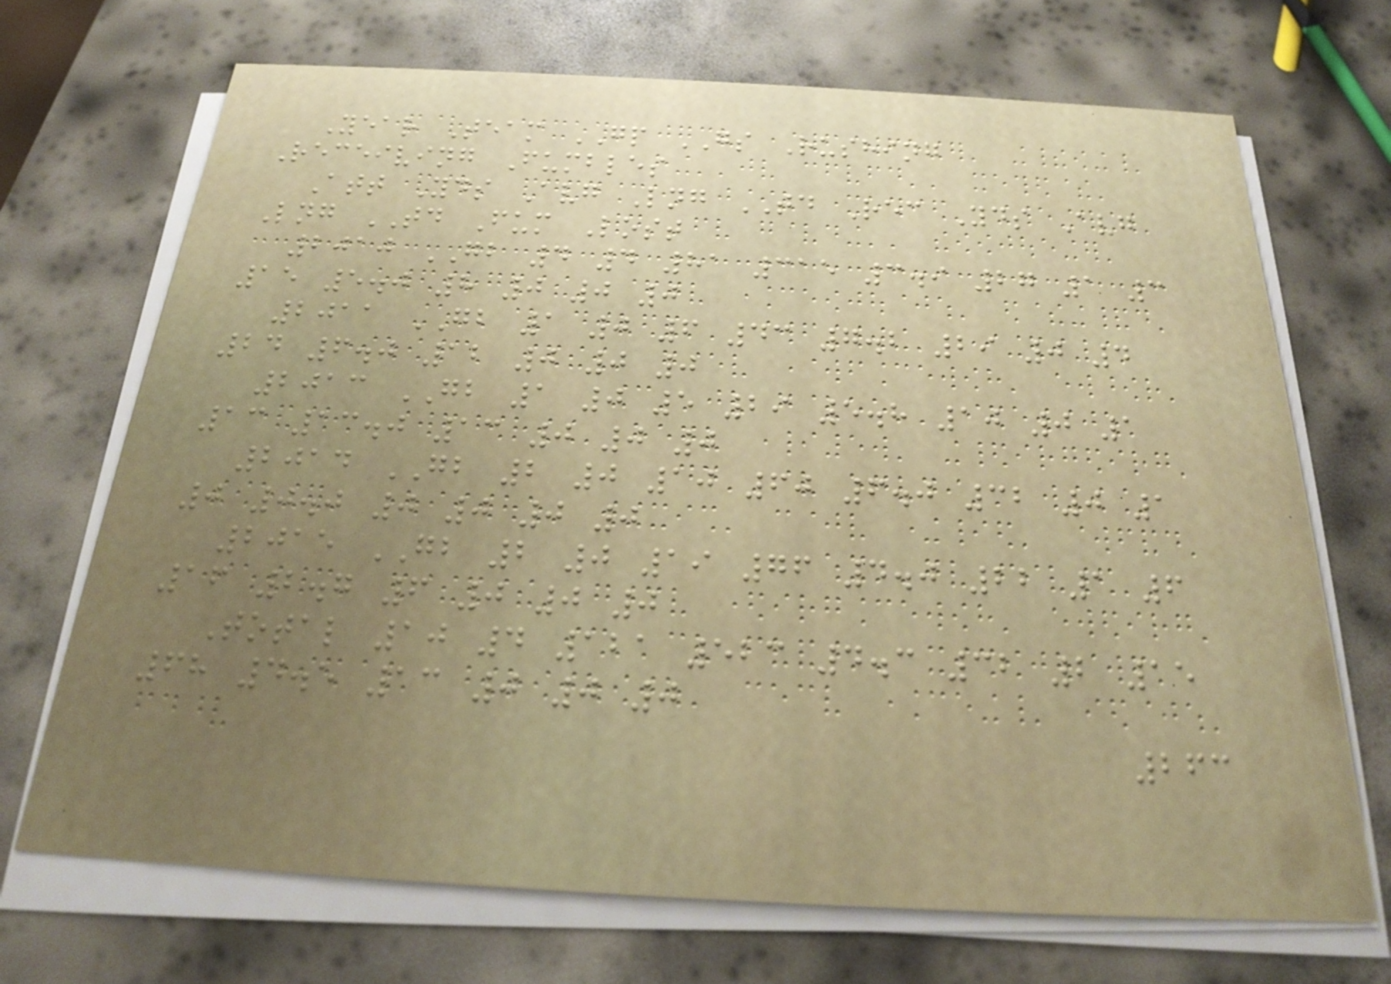Year Team GP GS Rushing
Receiving Fumbles
Att Yds Avg Lng TD Rec Yds Avg
Lng TD Fum Lost
2010 GB 4 4 81 315 3.9 27 1 3
15 5.0 8 0 0 0
2011 GB 1 0 6 43 7.2 29 0 4
24 6.0 12 0 0 0
2013 GB 1 0 5 29 5.8 10 0 1
13 13.0 13 0 0 0
2014 GB 2 0 10 60 6.0 32 0 1
0 0.0 0 0 0 0
2015 GB 2 0 19 76 4.0 22 1 6
16 2.7 6 0 0 0
Total 10 4 121 523 4.3 32 2 15
68 4.5 13 0 0 0
263
